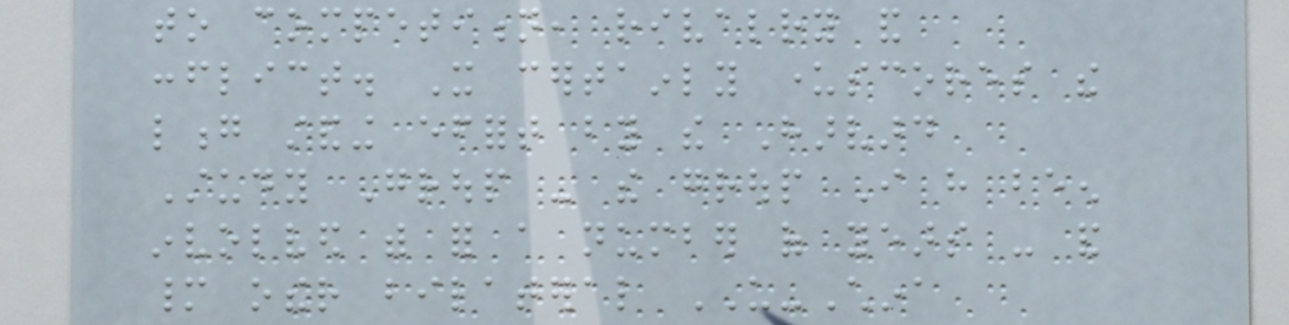to competition, rivalry and
conflict. It certainly underscores the
long standing effort by the Harvard
Study Group - the group I have been
involved with for a number of years - and
many other bilateral US-China
